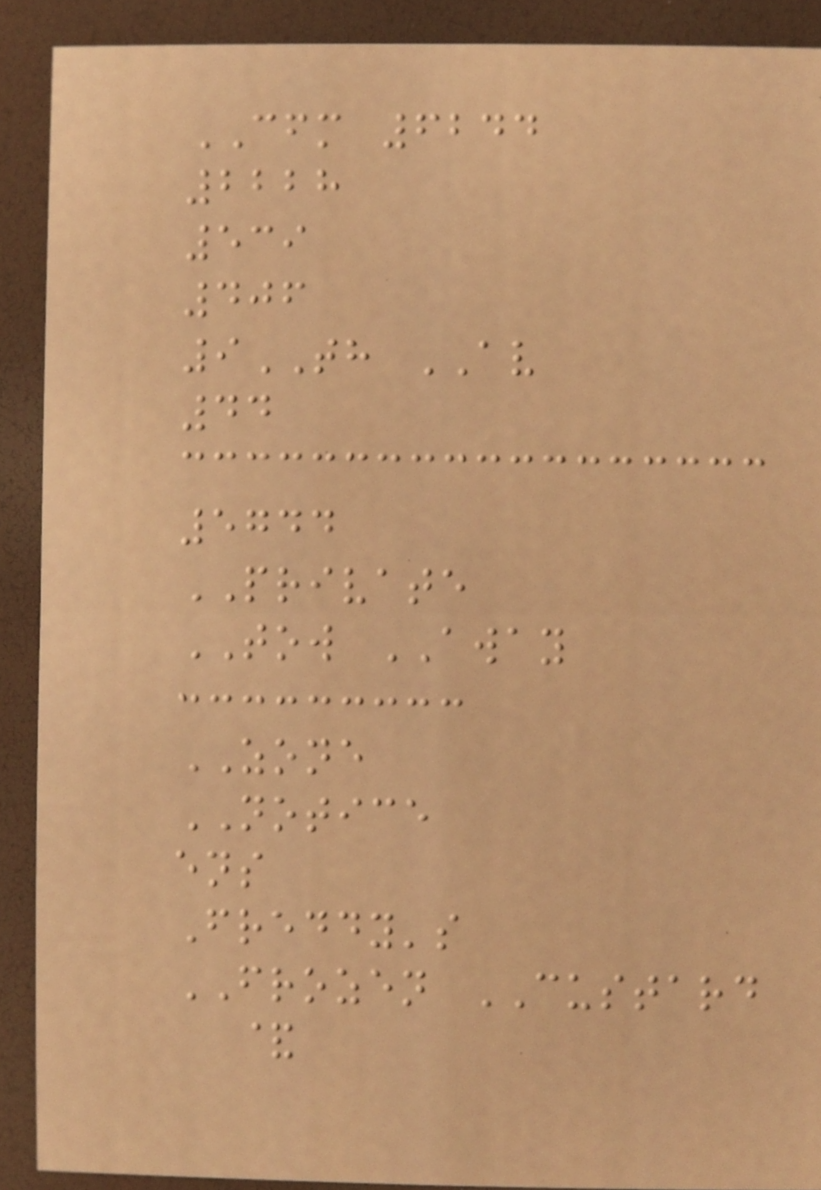CFM 6244
2228
539
406
9TH AV
44
5744
PRIVATE
TOW AWAY
ZONE
NOTICE
ens
Freddy's
FROZEN CUSTARD
&
